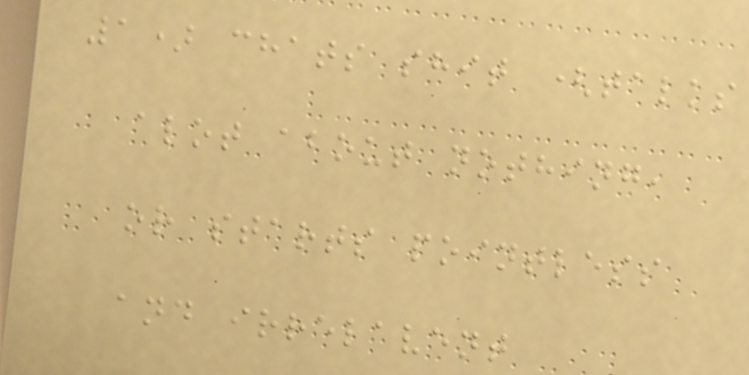1) chats shit (talks
alot about nothing,
or starts pointless
and irrelavent
